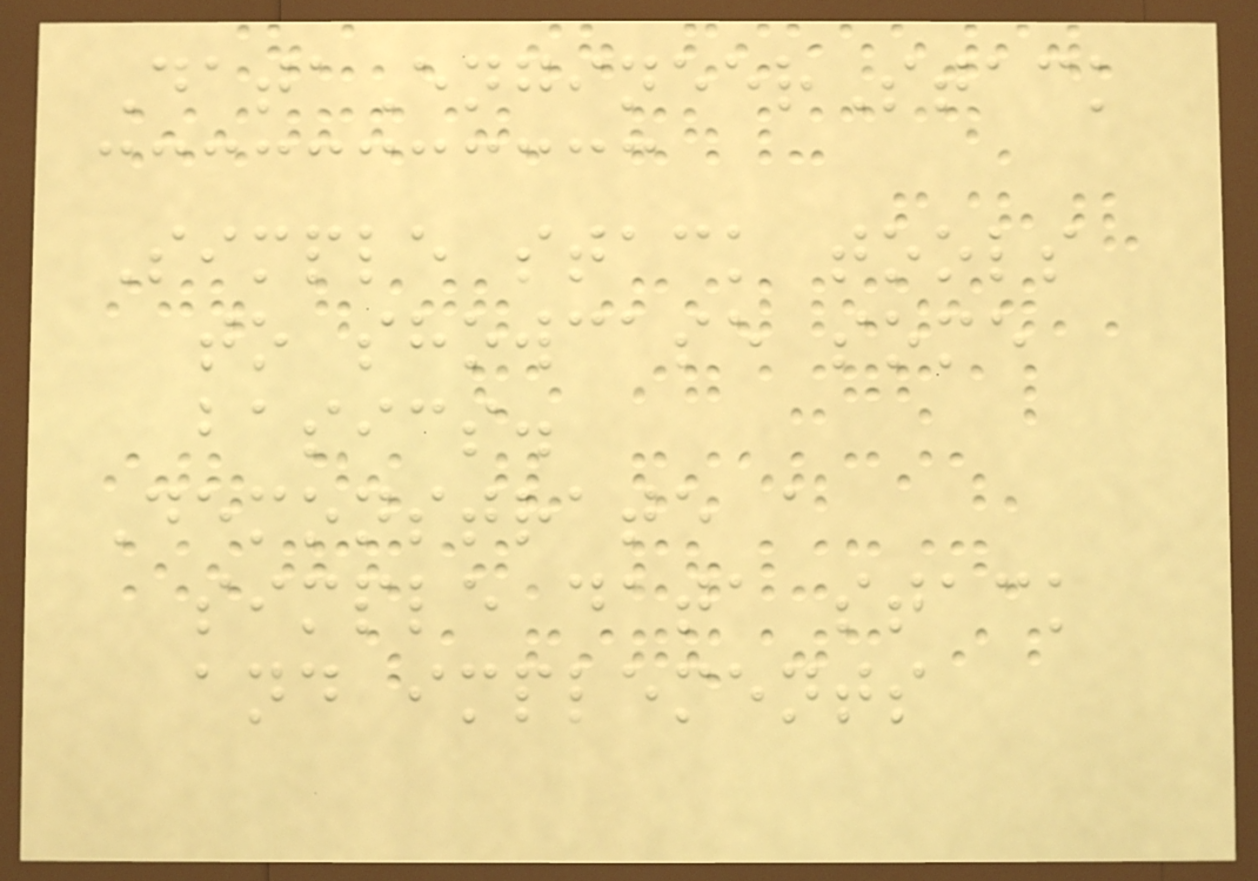DataEngineerStack
Simple stack tools
to showcase some
basics.
Demonstrate a
simple data stack
and implements
